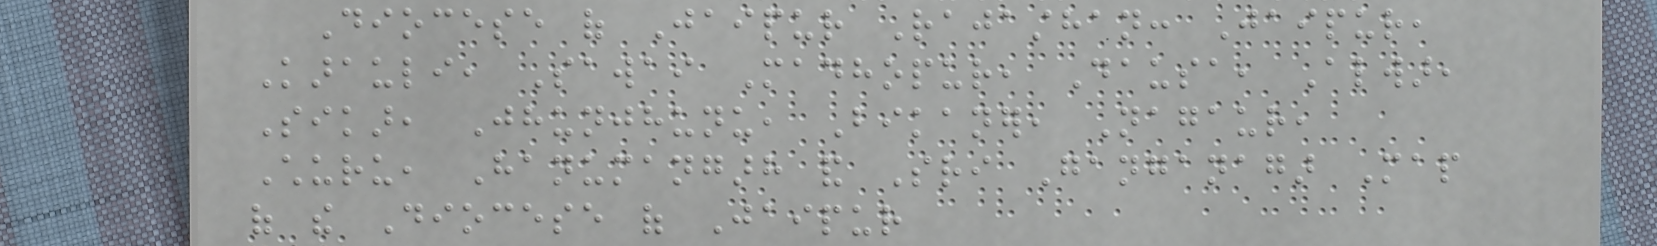Diocese of Jaipur Rajasthan: Jaipur,
Karauli, Sawai Madhopur, Dausa, Alwar,
Sikar, Jhunjhunu, Bikaner, Nagaur,
Churu, Hanumangarh and Sri Ganganagar Map
of the Diocese of Jaipur
